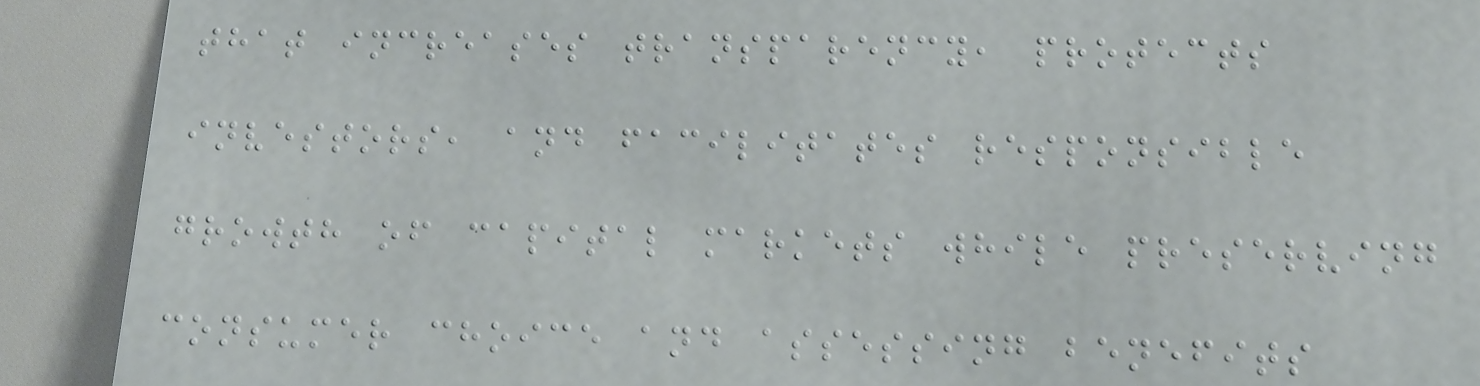that increases transparency, protects
investors, and facilitates responsible
growth of capital markets while preserving
consumer choice and assessing benefits
